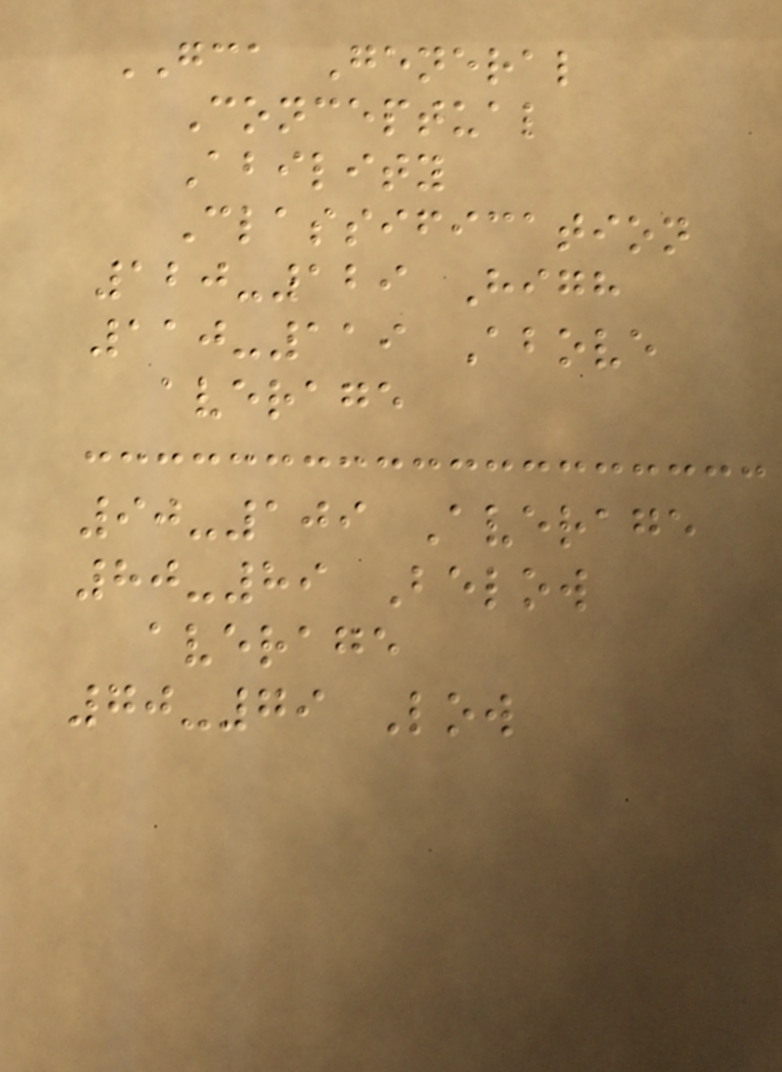GCA General
Conceptual
Ability
Classification
120-129 High
110-119 Above
average
90-109 Average
80-89 Below
average
70-79 Low
